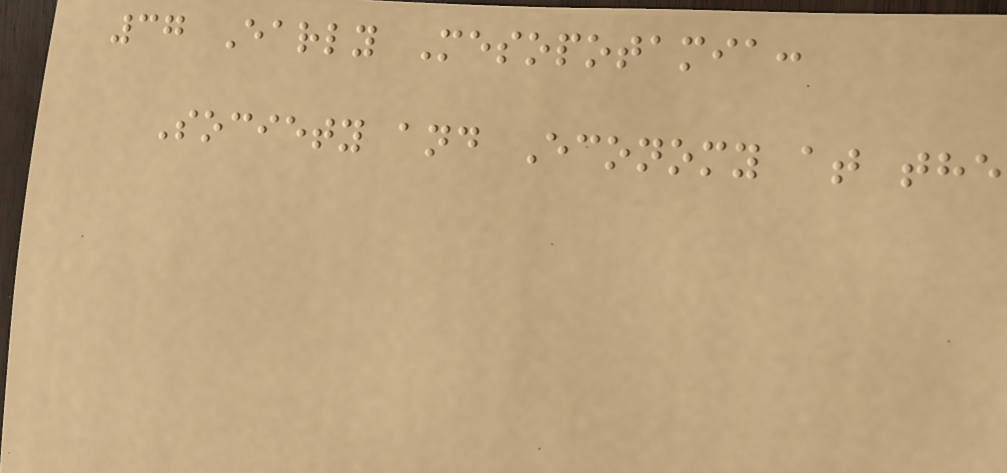37 Early Mesopotamia:
Society and Economy at the
